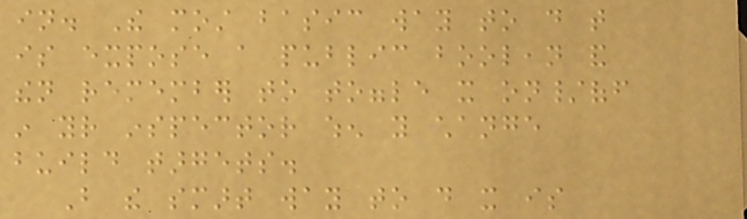in. The most basic way to do that
is expose a public boolean and
then remember to toggle it on/off
in your inspector when you change
build targets.
But the smart way to do it is
